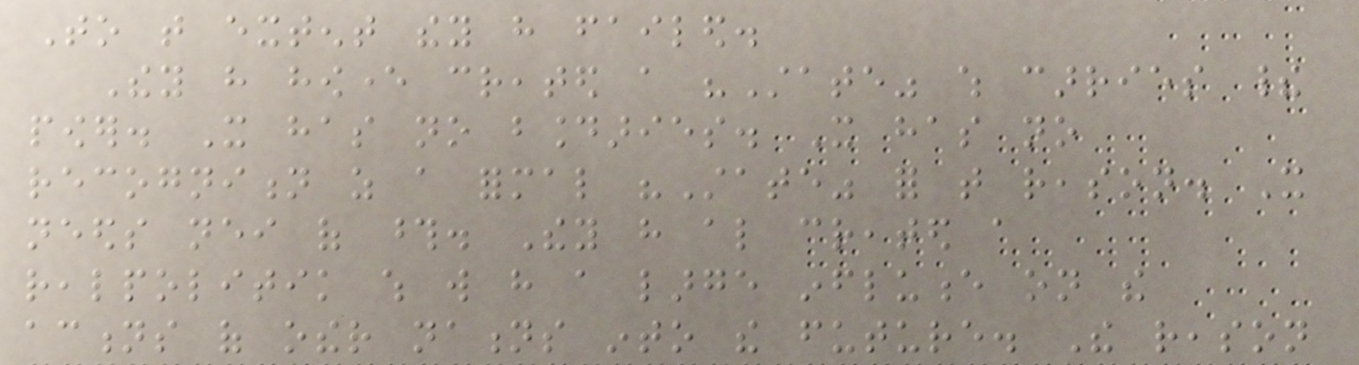To that extent they have failed.
They have however created a "State" which carries their
power. It has no boundaries. It has no
recognition as a formal "State" for that reason. It
needs neither of those. They have also created a
realpolitik which will have a large influence on the
actions of other nations into the future. The reason
